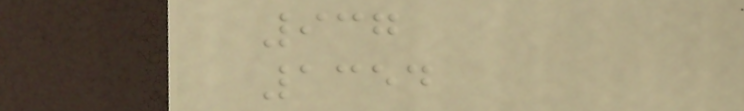937
1354
